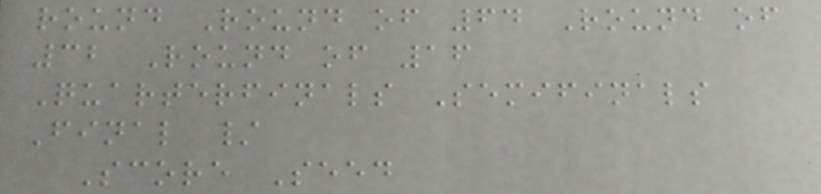round Round of 64 Round of
32 Round of 16
Quarterfinals Semifinals
Final /
Score Seed
